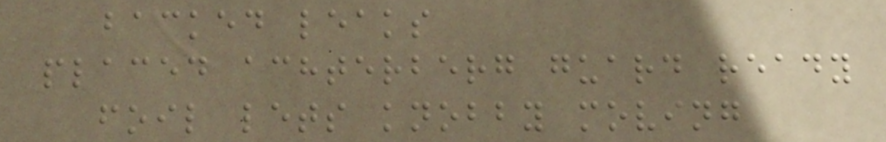backed leaks
placed achterberg guard ready
foil lets knobby moving
